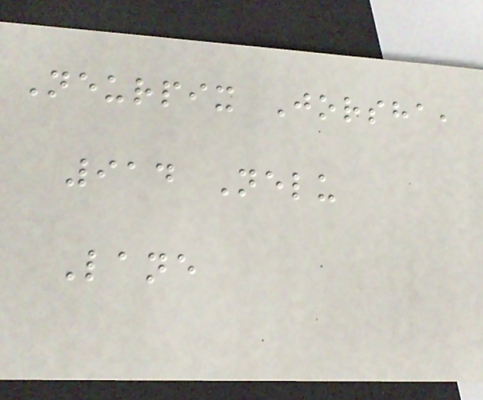Neurpix Jorsha,
914 Nelu
Lane
